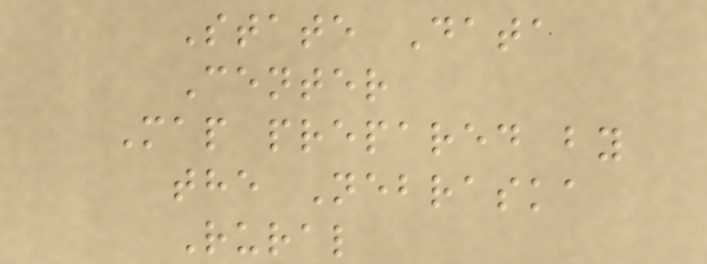State Data
Center
Map prepared by
the Nebraska
Rural
